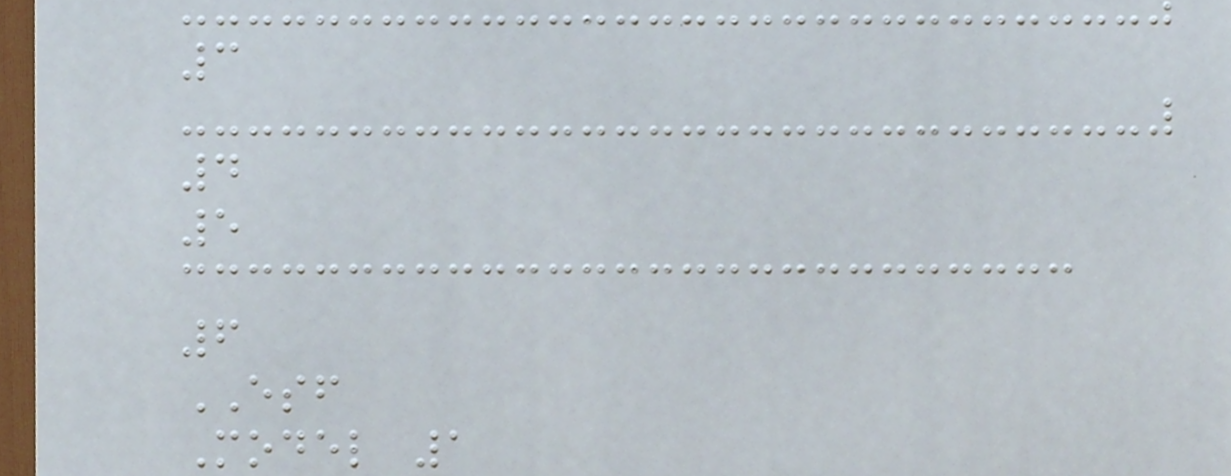3
4
5
6
ESF
Model 1
